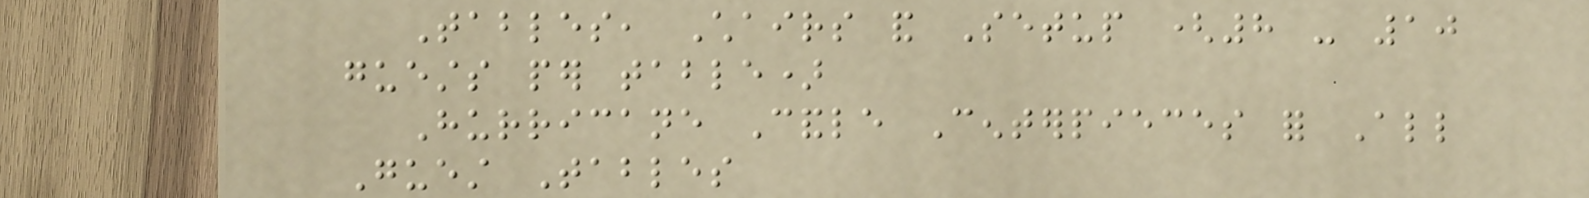Tables, Chairs and Setup (8 - 10
guests per table)
Hurricane Candle Centerpieces for All
Guest Tables
